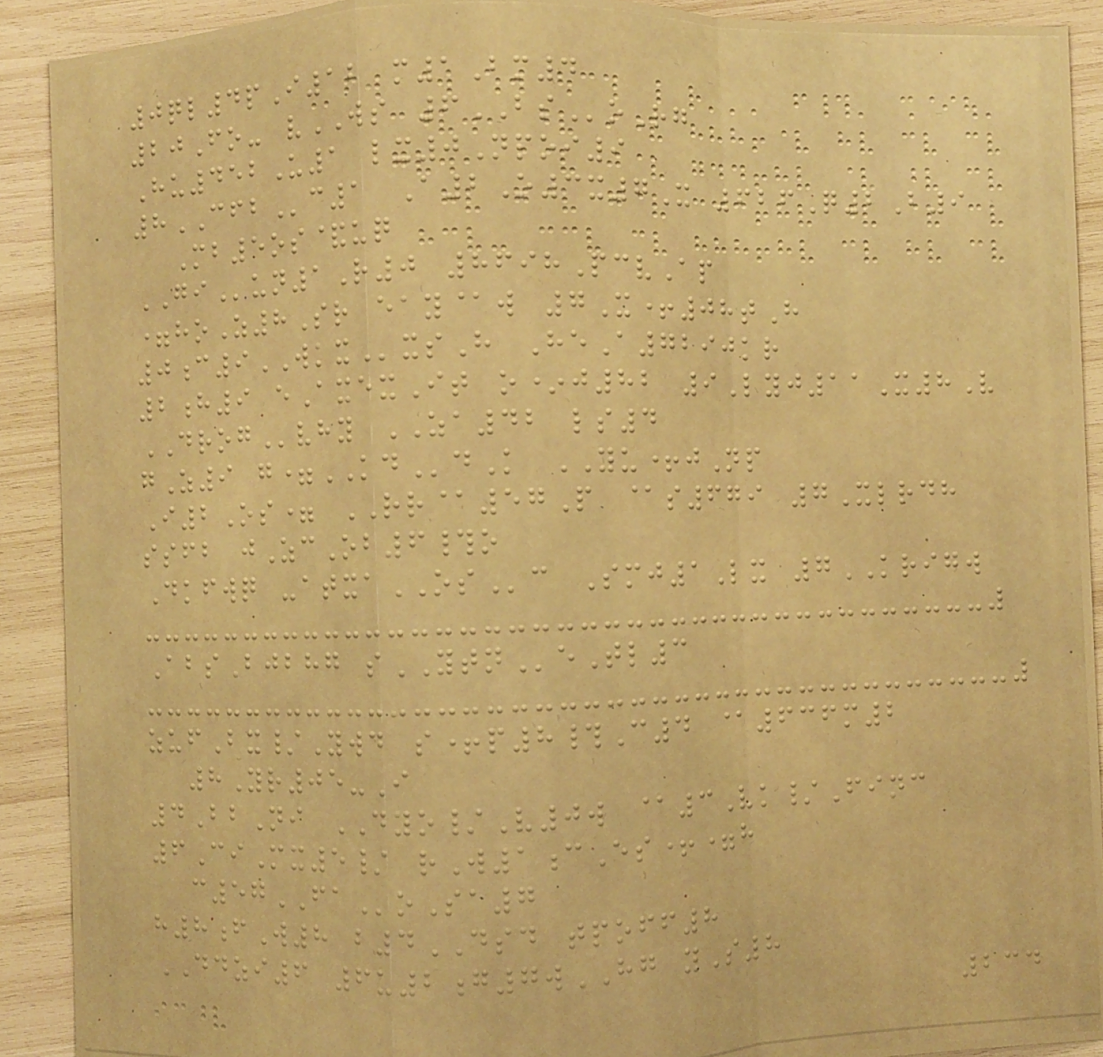0ql4pI12 m1Bm4
20Fo- vWS 6BSoRg
Hu452U1 lx0Npoi9
8CFBc1 A2O3x7X 626Q2B9
Mb5os&uq
GIun1R0 8698PcvAp
=hoZ8Sr eay@w 7X+08tH
0c9WKXxsH HeA7290kr
2h9 eAxexIt o*j82 9Lyj11X8V
DROGvhy ZA42 ls4
gZ9 g=KDdK YU+jNp
I2Os= RR@57P @s679 7Xlrdh
ssfb jZcOb6#o
Dkfwq -atxaOSc Smj1Lx 7KRIGW
AbsBjbhg sYTNeTl3
zufBx/Ywd s+p8#C4 @636m2
8Yr05-I
4BbNi DYO/V0w @3Vk/Finc
6CiMx5/ rW1cEs+=h
c57FAoSa7
h8fW8 b4DSD tpoff8
DDZI6 6u2g7wHG yS8
234
